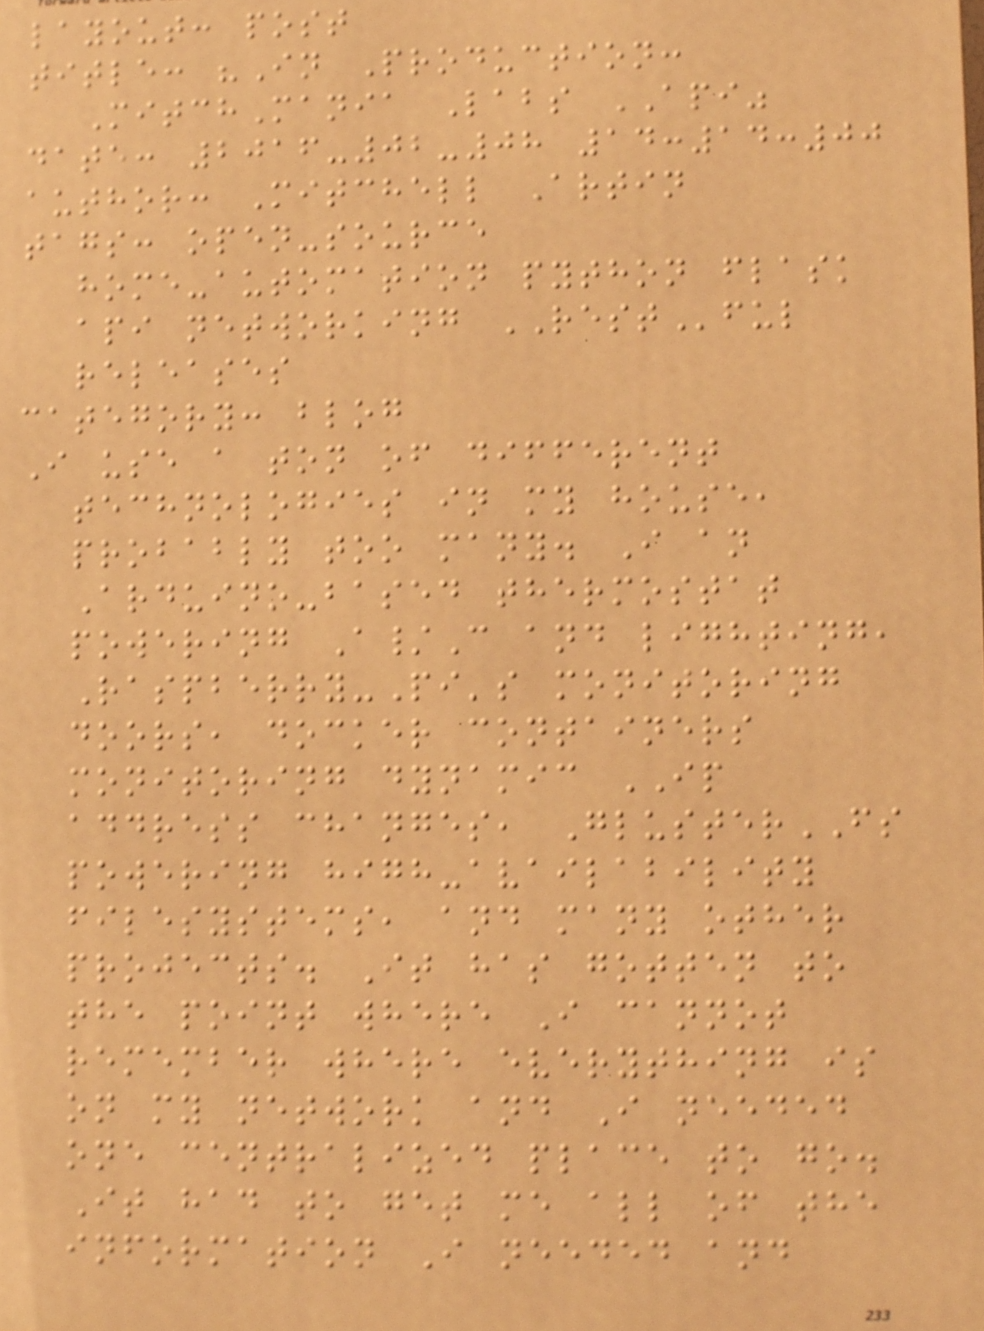layout: post
title: "In Production:
MitchMania Labs API"
date: 2016-02-08 14:14:00
author: Mitchell Artin
tags: open-source
home-automation python flask
api networking RESTful
releases
category: blog
I use a ton of different
technologies in my house,
probably too many. I an
Arduino-based thermostat
powering A/C and lighting,
Raspberry-Pi's monitoring
doors, docker containers
monitoring dynamic IP
address changes, GlusterFS
powering high-availability
filesystems, and many other
projects. It has gotten to
the point where I cannot
remember where everything is
on my network and I needed
one centralized place to go.
It had to get me all of the
information I needed and
